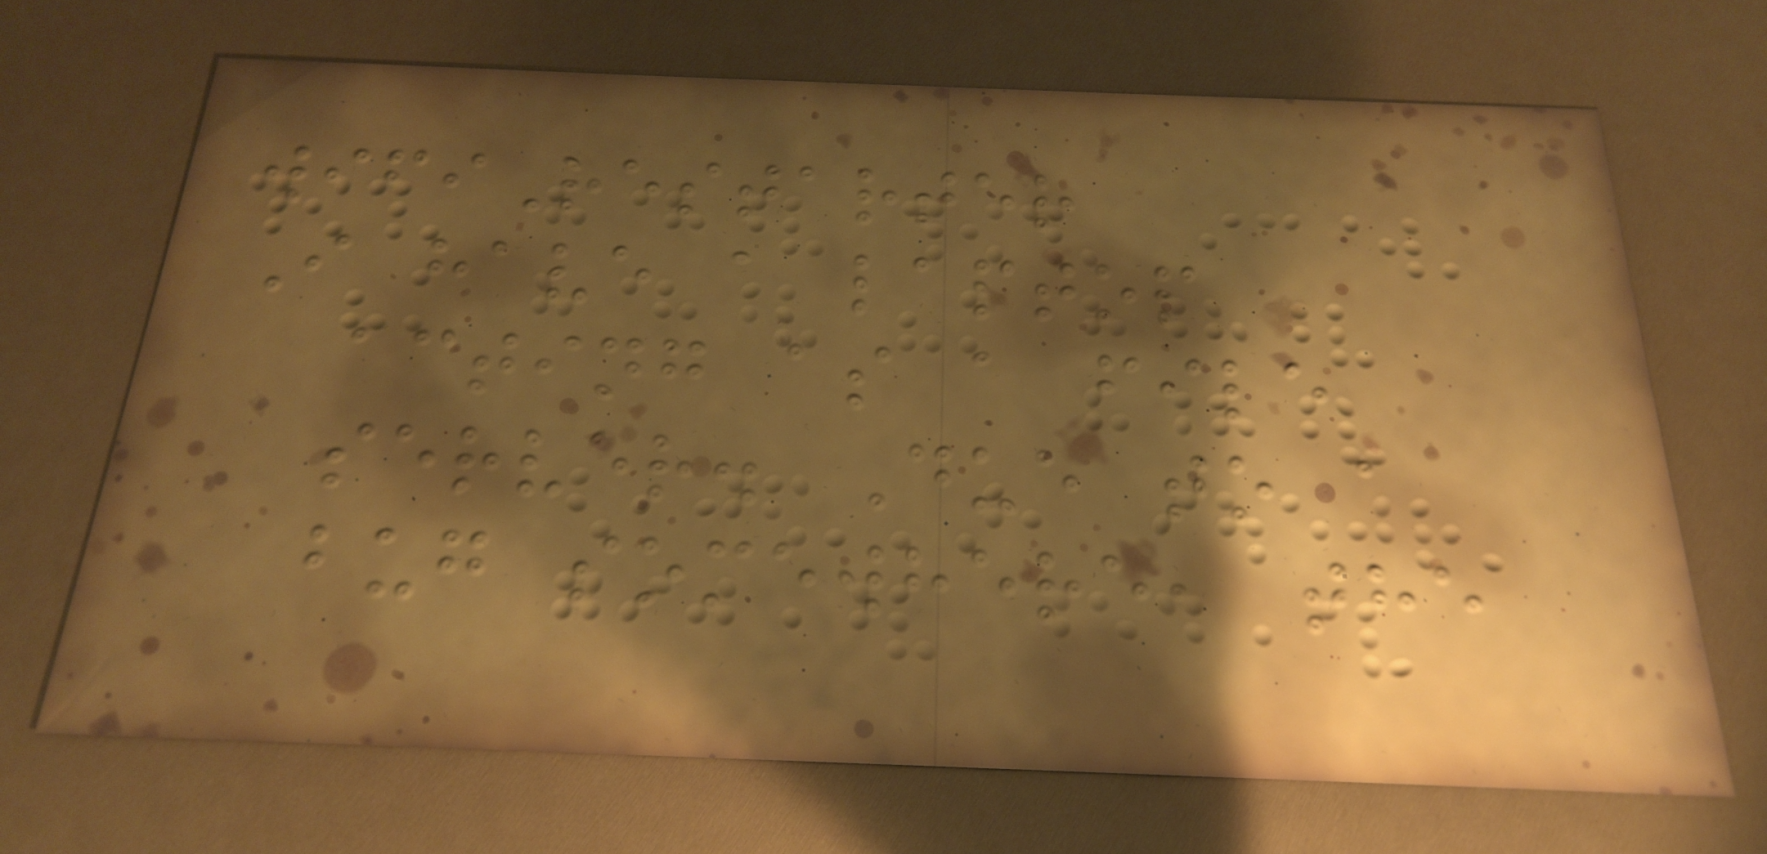wifiRestarter
I have a laptop
acting as a file
server. Due to a
bug somewhere, the
